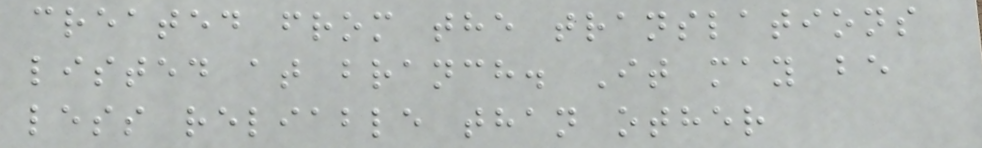created from the translations
listed at branch. It may be
less reliable than other
